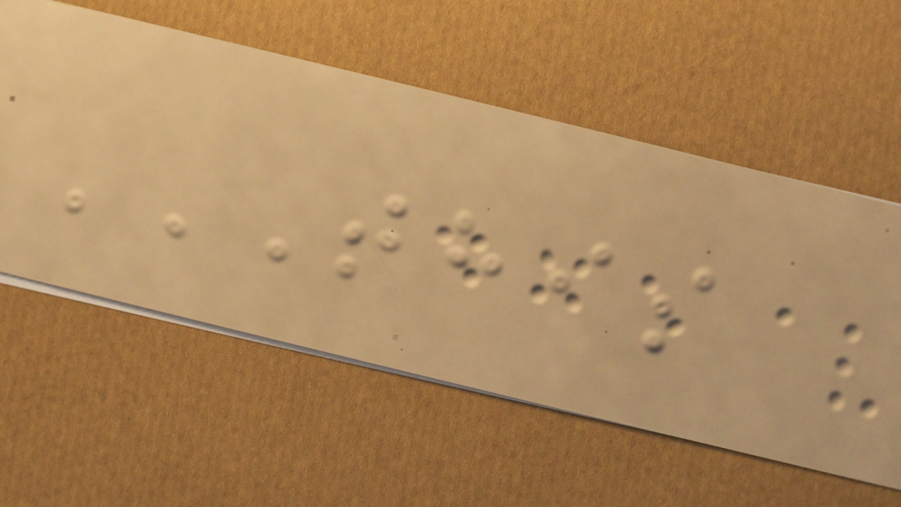THIS
